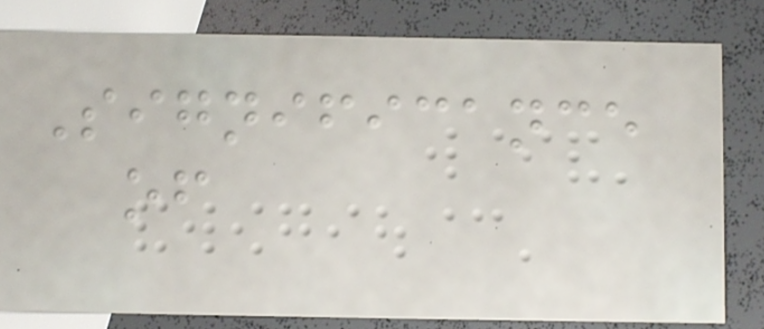Significance
of
